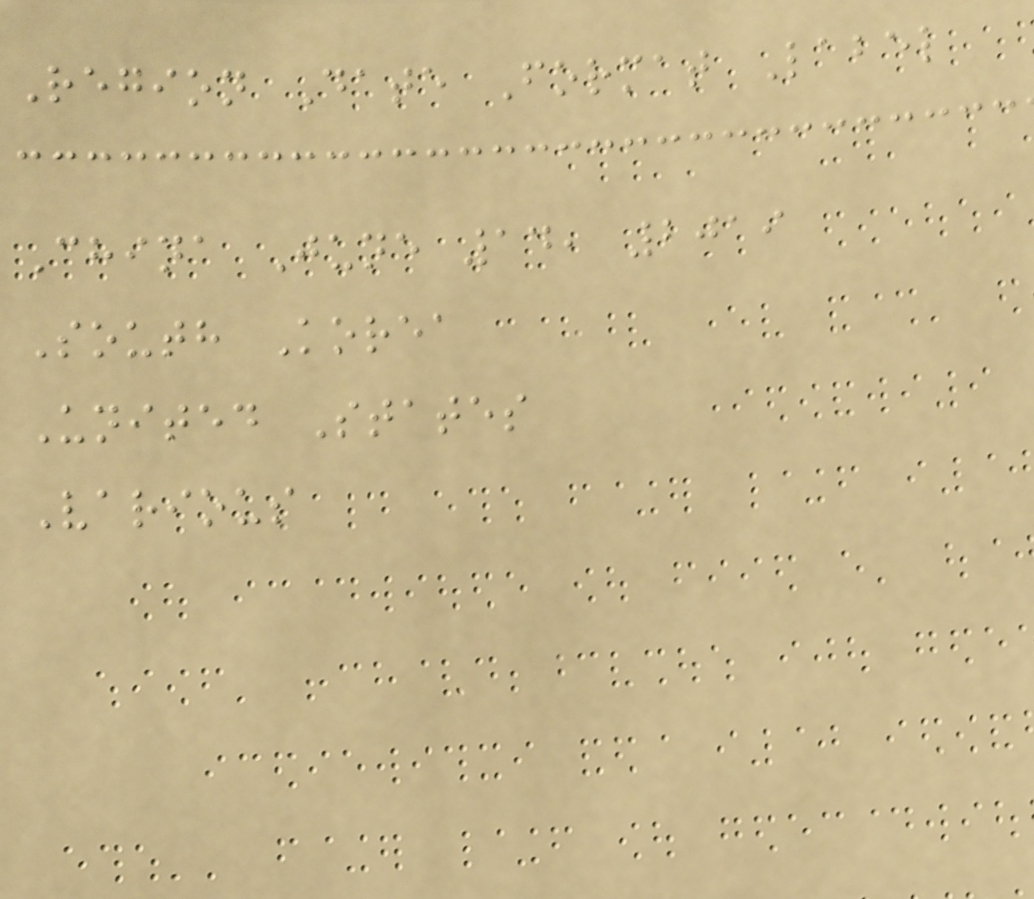Region Date Format Label
China June 14, 2019
South Korea
United States
Various
